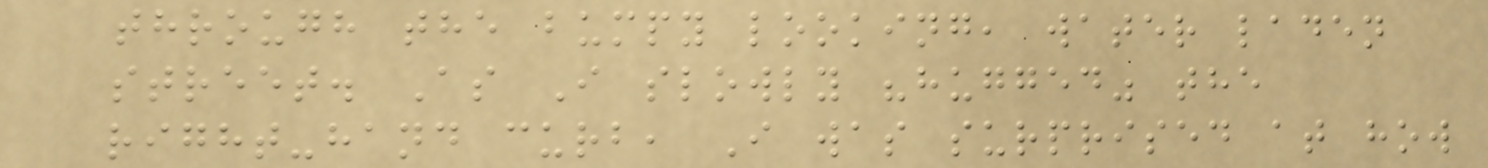through the bumpy looking, water laden
street. As I slowly "hugged" the
right-hand curb, I was surprised at how
